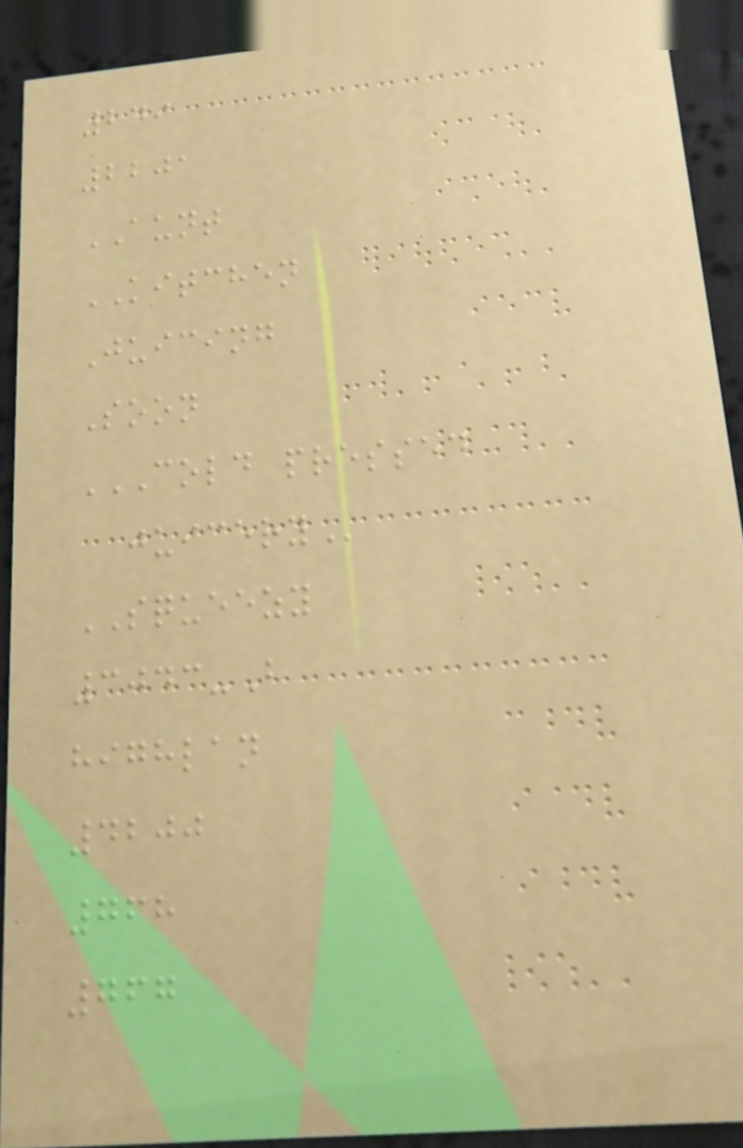249
2201
AUNT
KITCHEN
Juicing
Soon
COLD PRESSED
JUICERY
SQUEEZY
3043-B
highlan
4200
768
767
